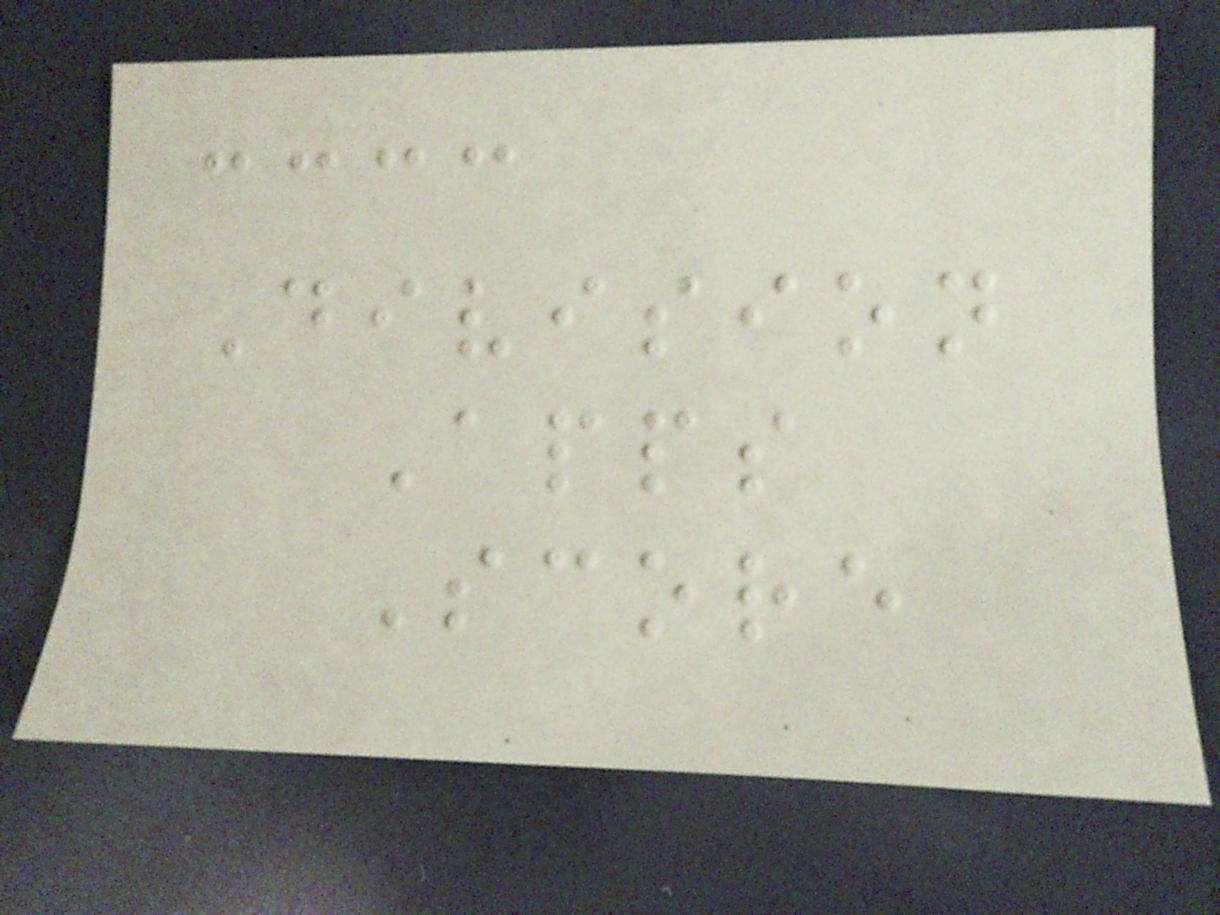Division
Apps
Score
